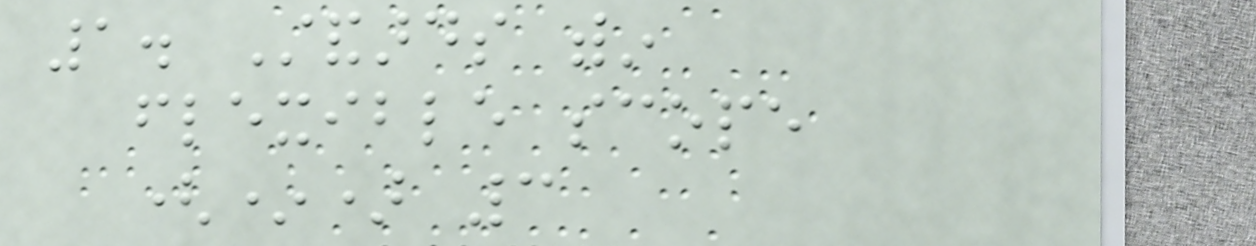1. Standards within
flexible scope
(*) 3
